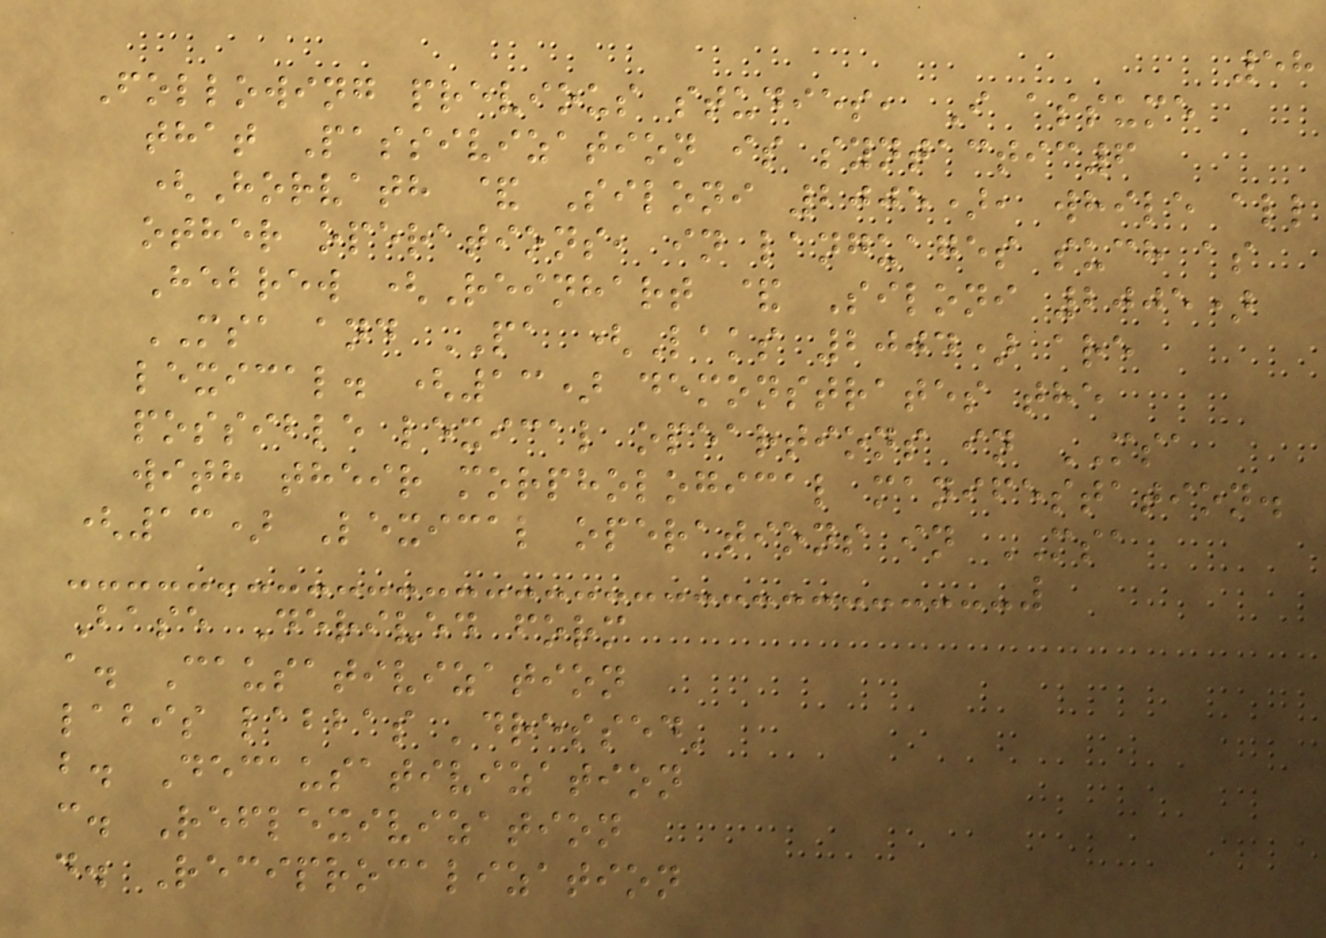58
Following previous studies, I assume
that Passivization is syntactic6
(Horvath & Siloni 2005), while all
other operations, in languages such as
Hebrew (Reinhart & Siloni 2005)
MSA and PA (Laks 2004) are
lexical. (13) demonstrates the
possible lexical opeartions in MSA
with their morphological manifestation.
(13) Lexical operations in MSA
Base Derived form
a. Causativization
labis labbas 'dressed'
b. Decausativization
c. Reflexivization
d. Reciprocalization
